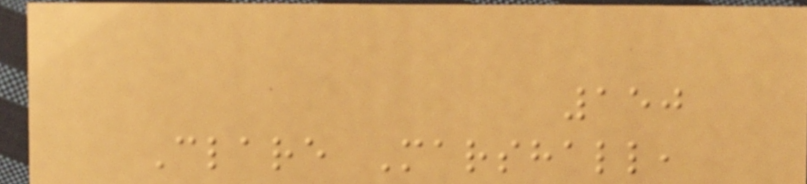150
Clare Marshall,
